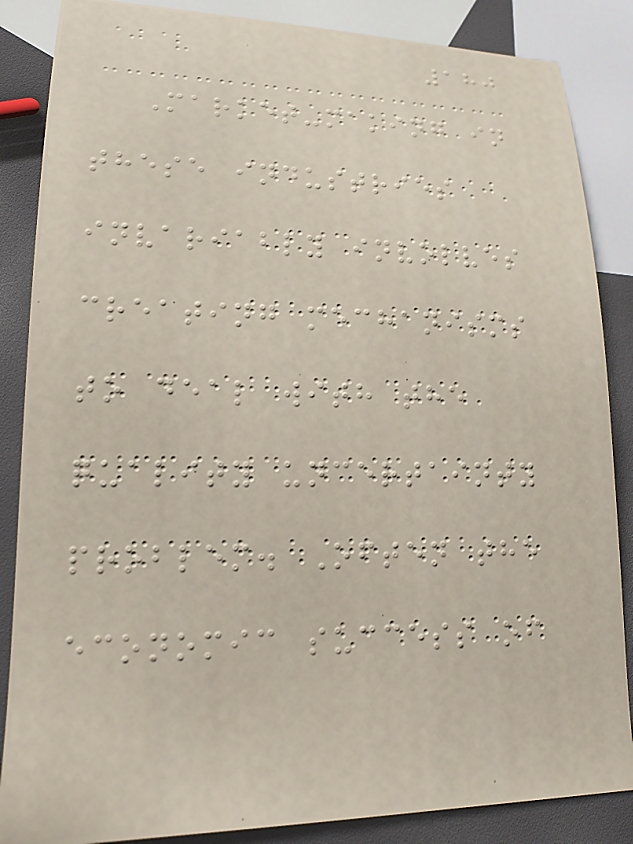180
Market-making in
these industries
invariably involves
creating mechanisms
to deal with the
quality uncertainty
problem. Often the
economic success of
